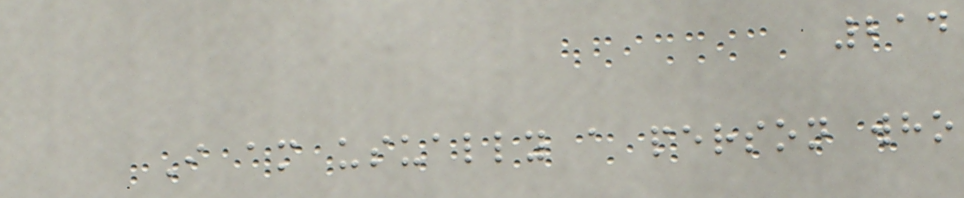214
I am usually a person who
